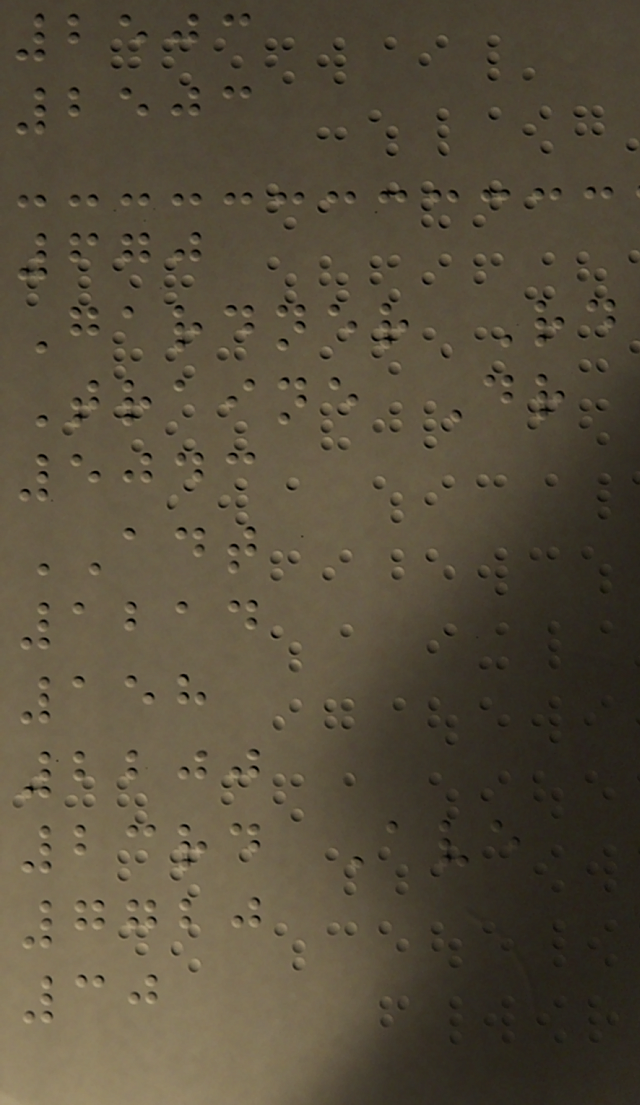2503
2503
670
Gardner Rd
Traine Dr
5043
ADT
1214
158
2200
23rd Ave
7720
30
